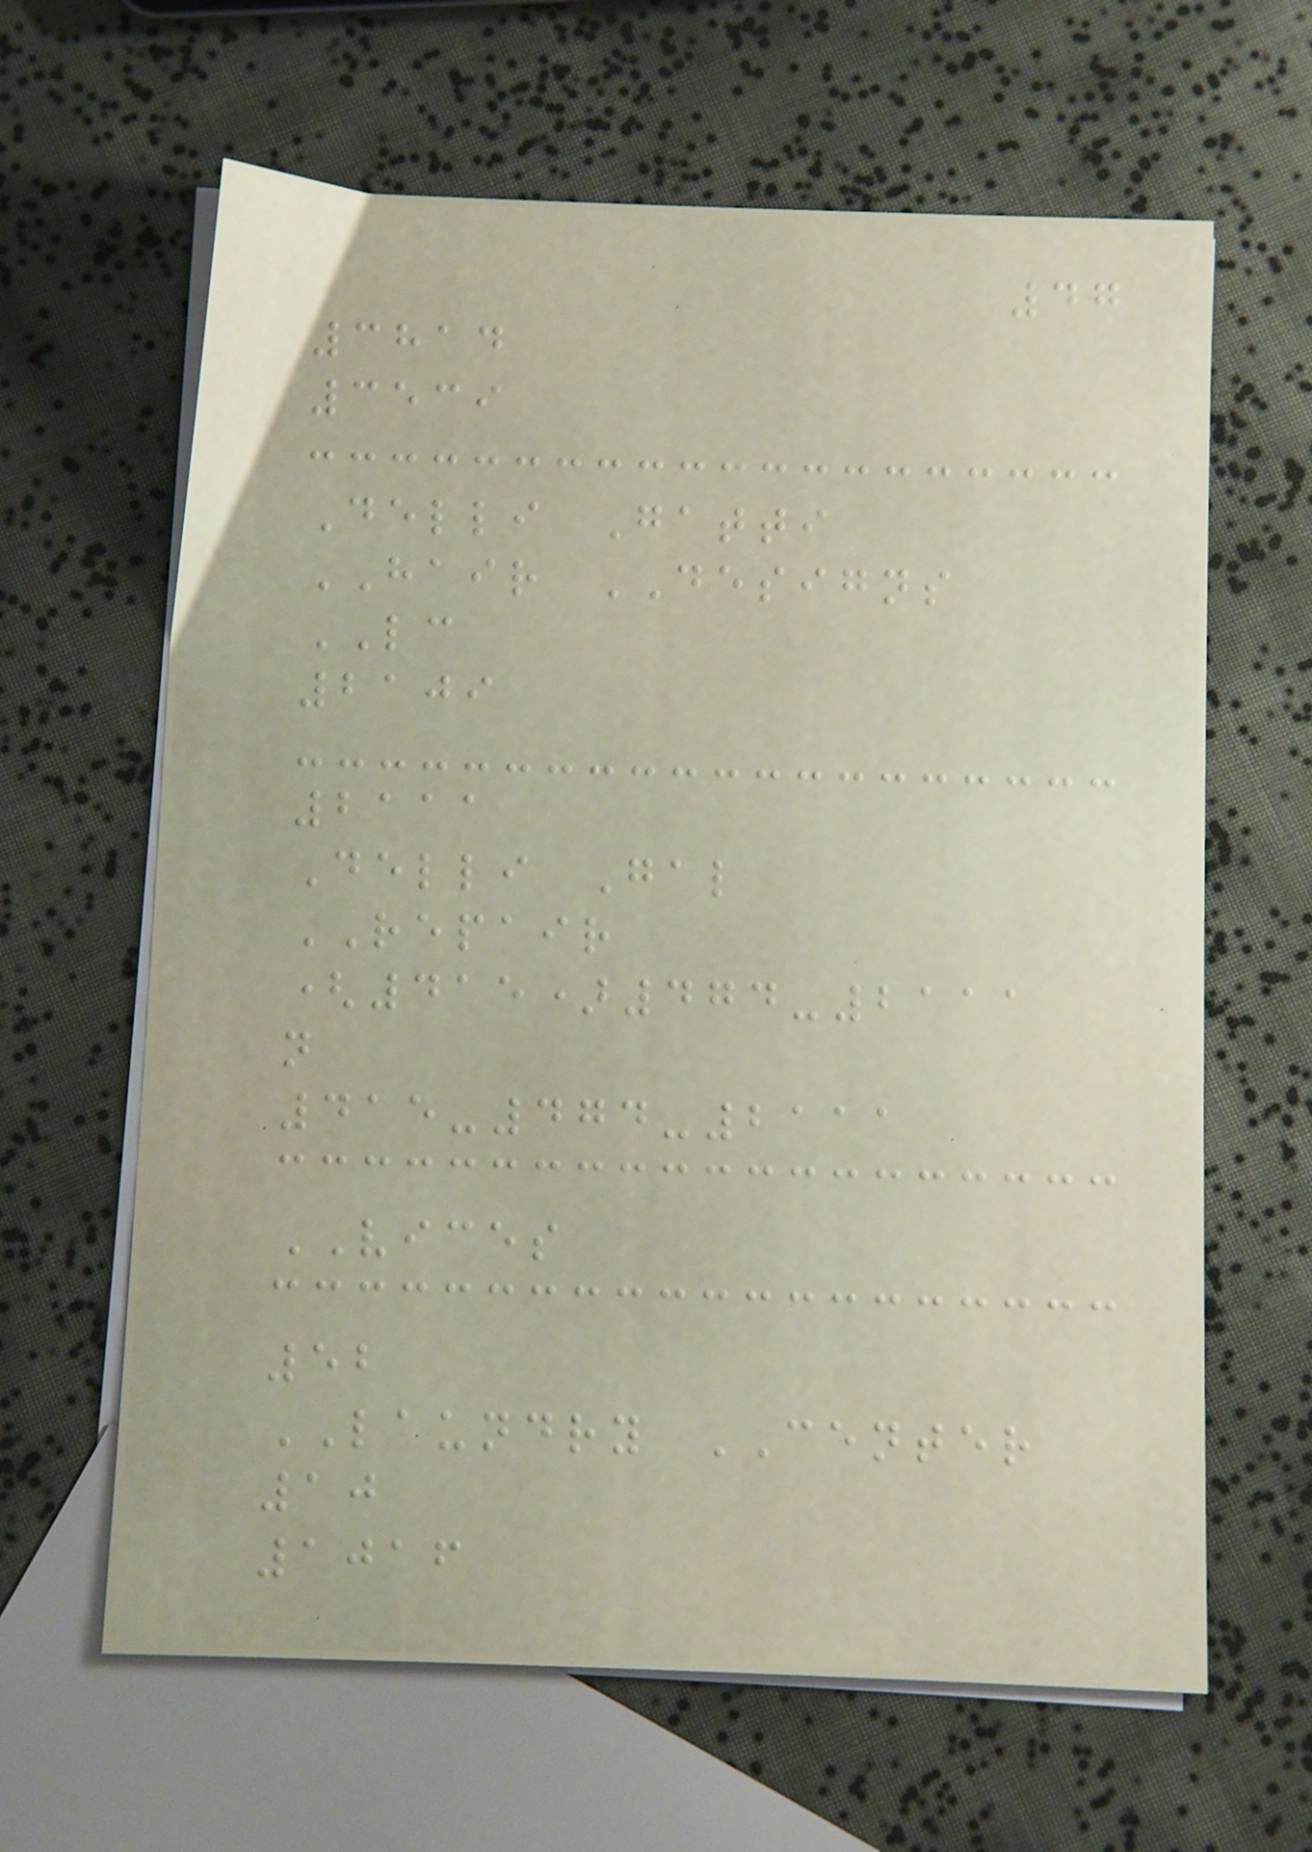47
3814
3539
Delli Gatti
HAIR DESIGNS
LC
2109
2111
Delli Gal
REPAIR
(415)474-2111
n
415-474-2111
VICES
52
LAUNDRY CENTER
10
1016
